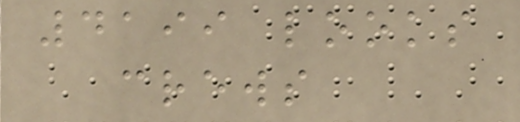4199 looks
crews
